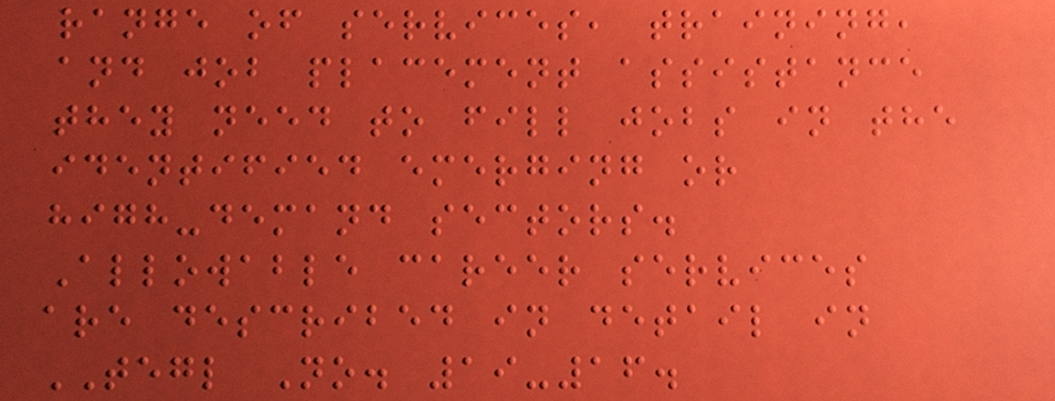range of services, training,
and job placement assistance
they need to fill jobs in the
identified emerging or
high-demand sectors.
Allowable career services
are described in detail in
TEGL No. 19-16.
